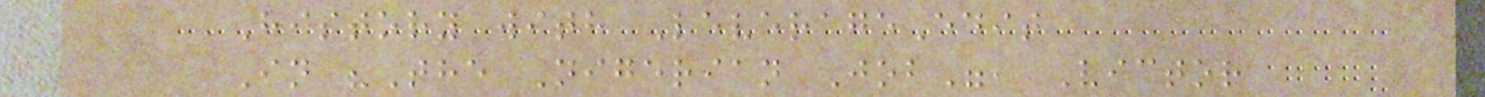History with LeverageEdit
In "The Nigerian Job", Victor
